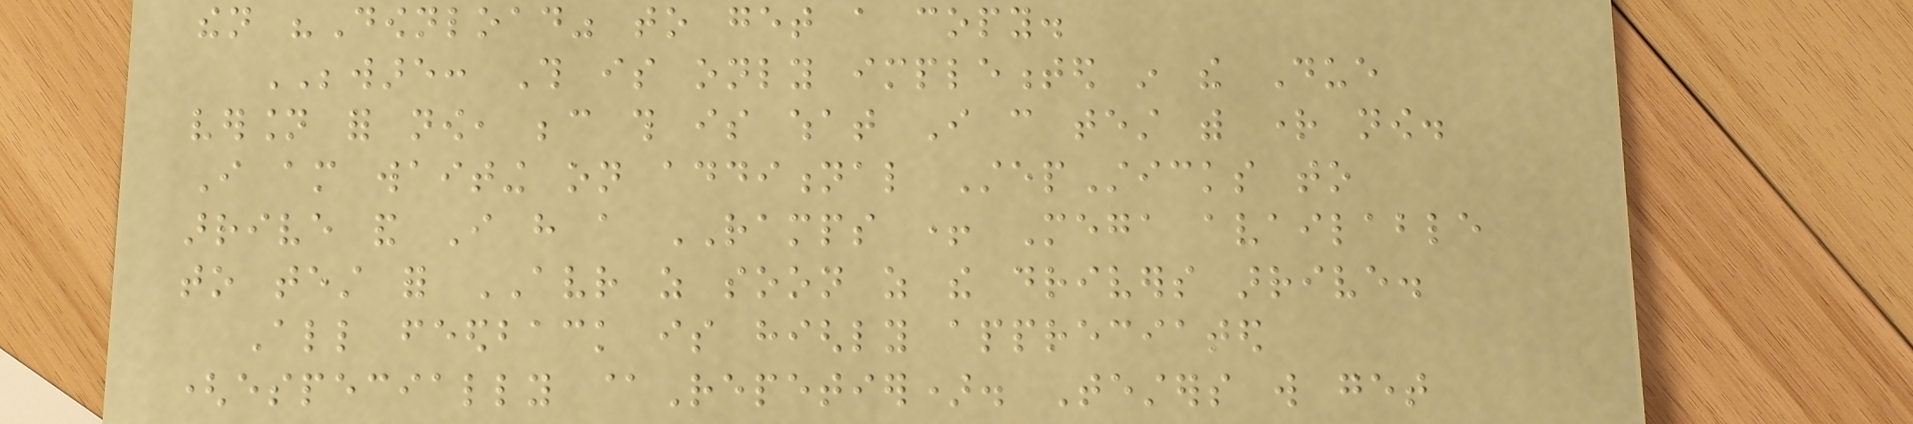then "Download" to get a copy.
BEWARE: This is only implemented in the Due
version for now, because this is what I can test with right now.
I am waiting on additional StepSticks to
arrive and I have a RAMPS + Mega available
to test for AVR as soon as the drivers arrive.
All feedback is highly appreciated
(especially @Repetier). Testers will get
